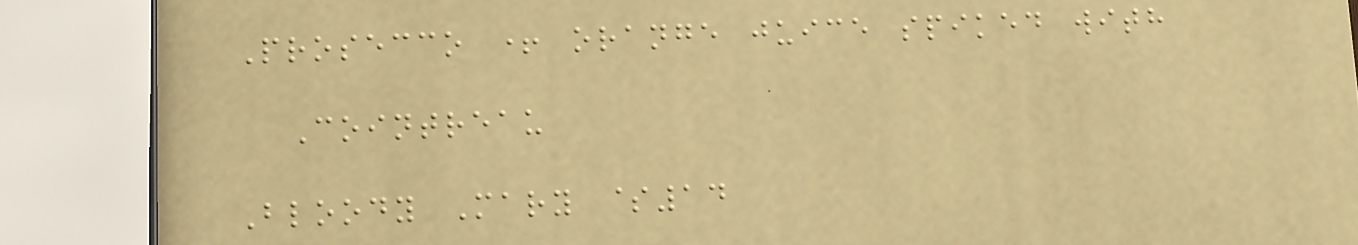Prosecco + orange juice spiked with
Cointreau
Bloody Mary $14
